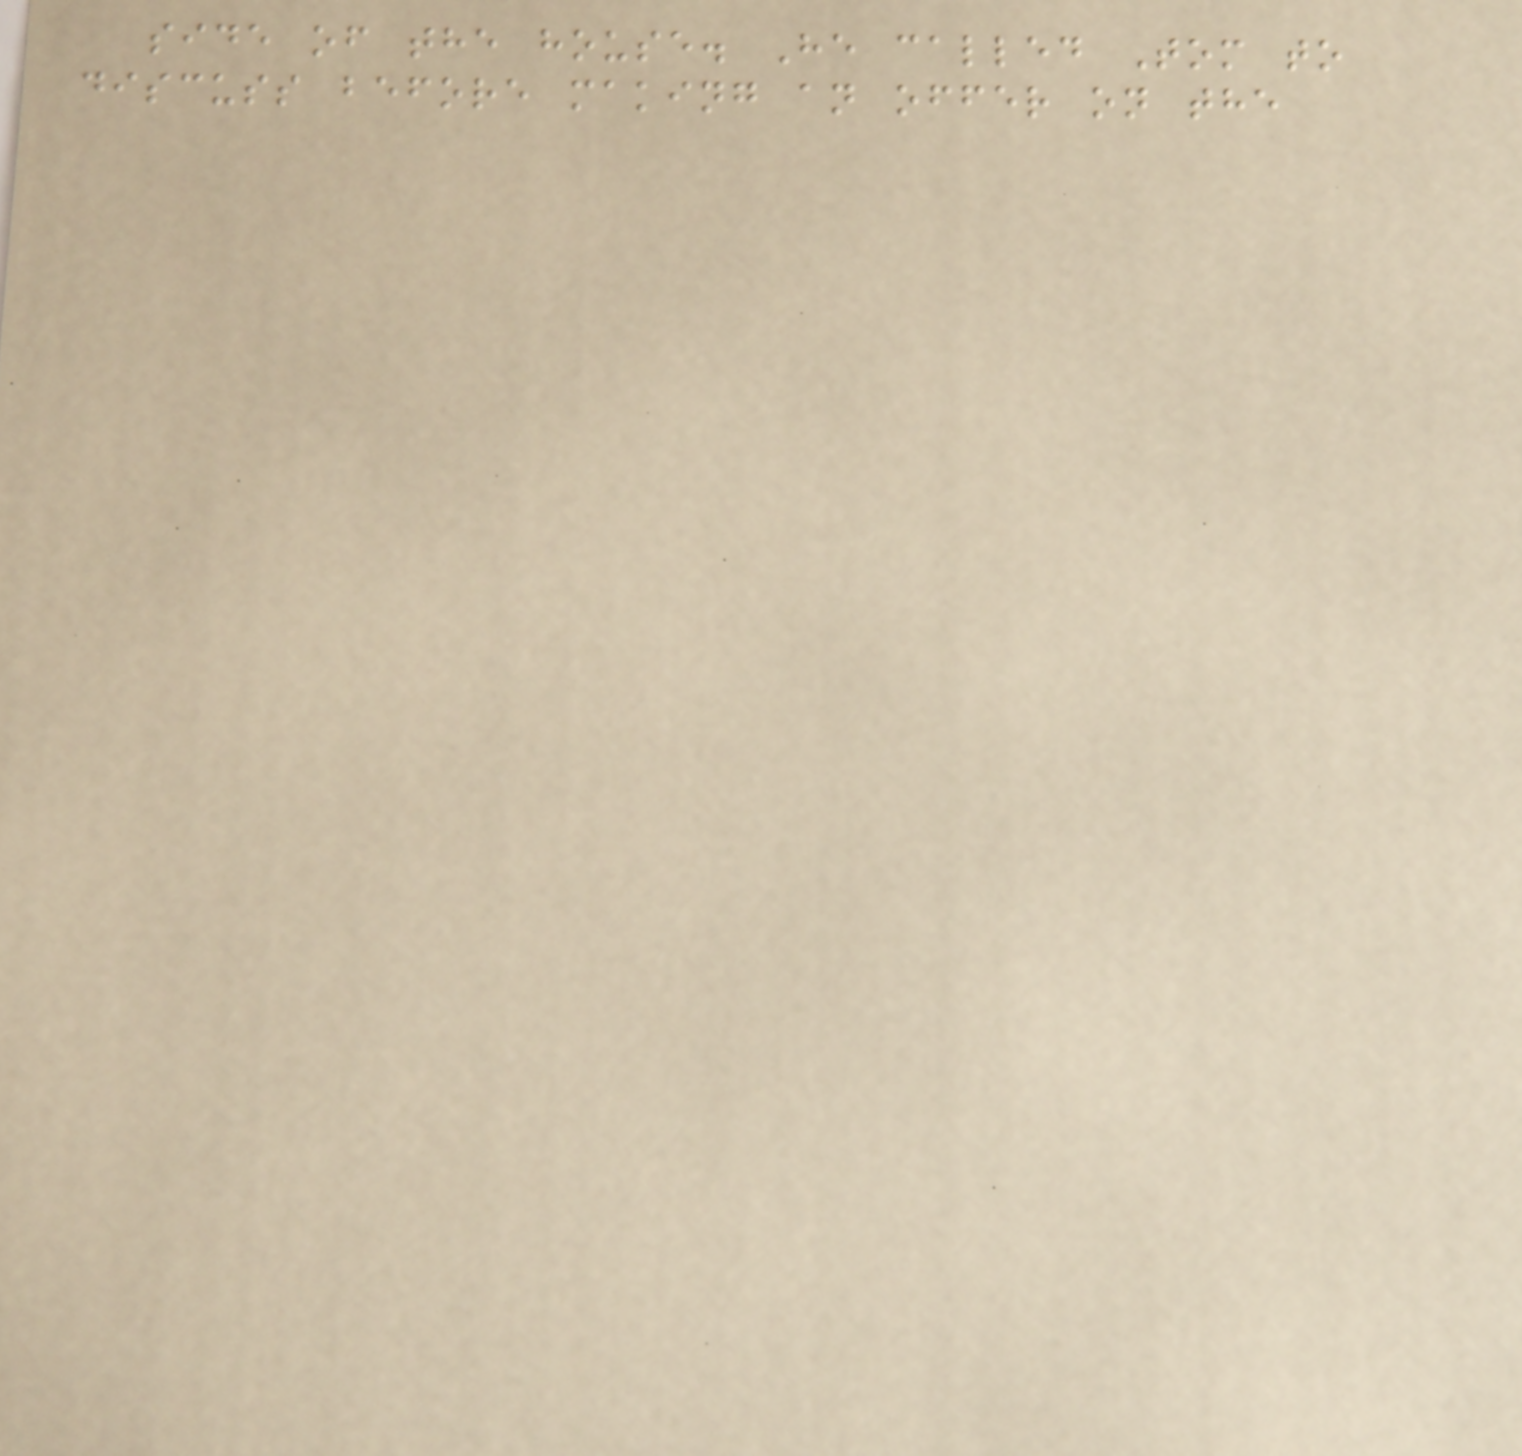side of the house. He called Tom to
discuss before making an offer on the
